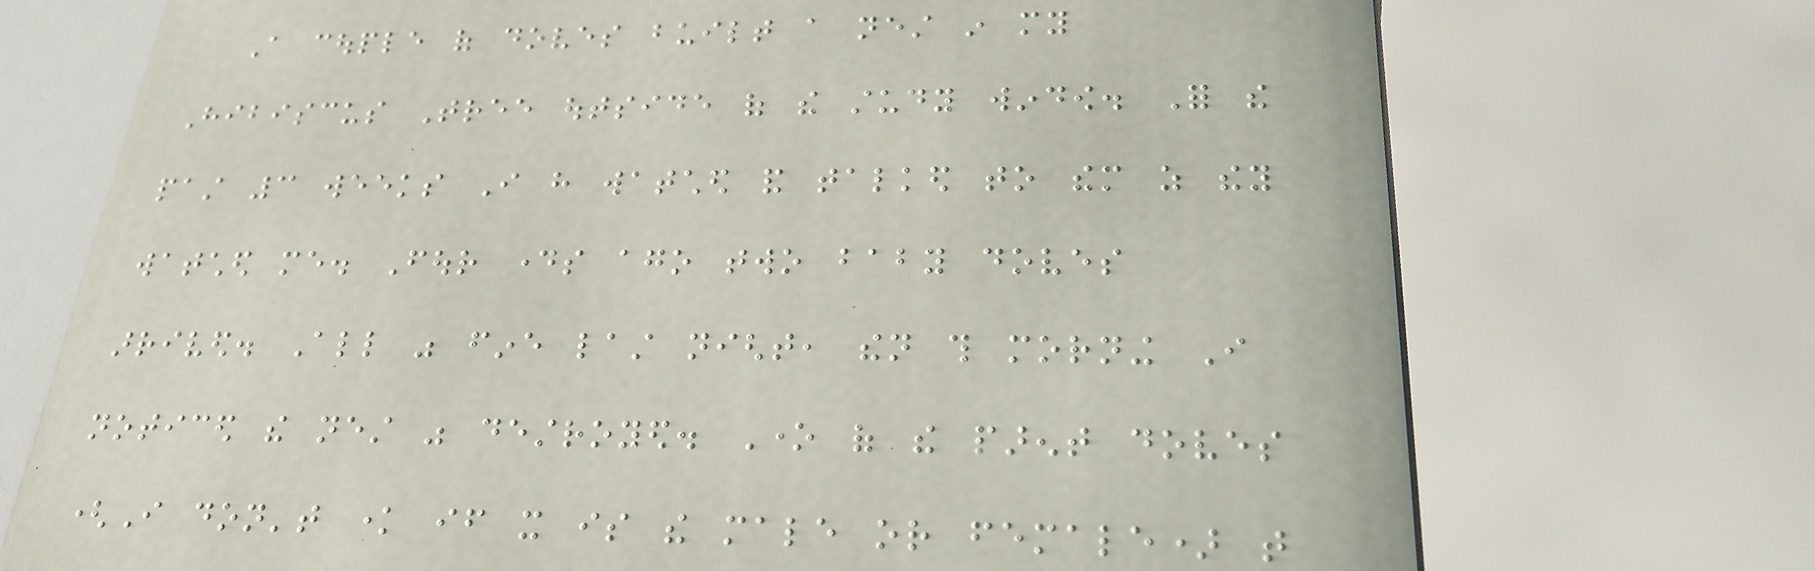A couple of doves built a nest in my
Hibiscus Tree outside of the study window. For the
past 3 weeks I have watched and talked to them as they
watched me. Four days ago two baby doves
arrived. All was fine last night, then this morning I
noticed the nest was destroyed. One of the parent doves
(I don't know if it is the male or female) that
